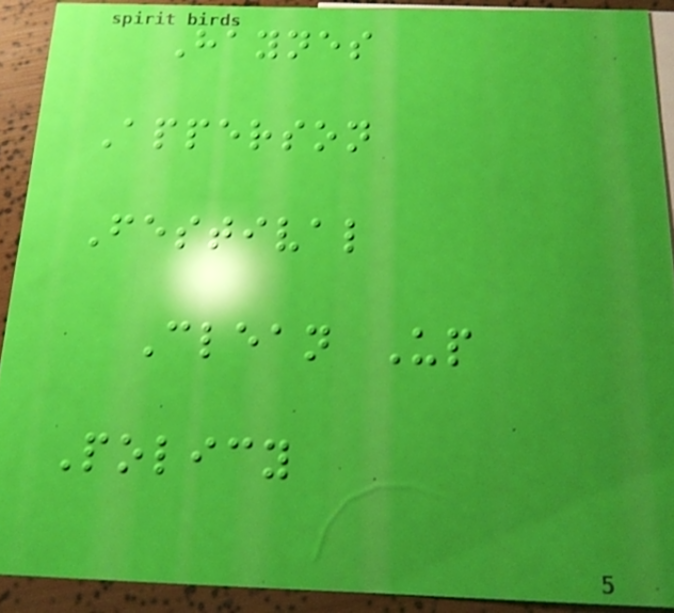Haynes
Apperson
Festival
Clean Up
Policy
